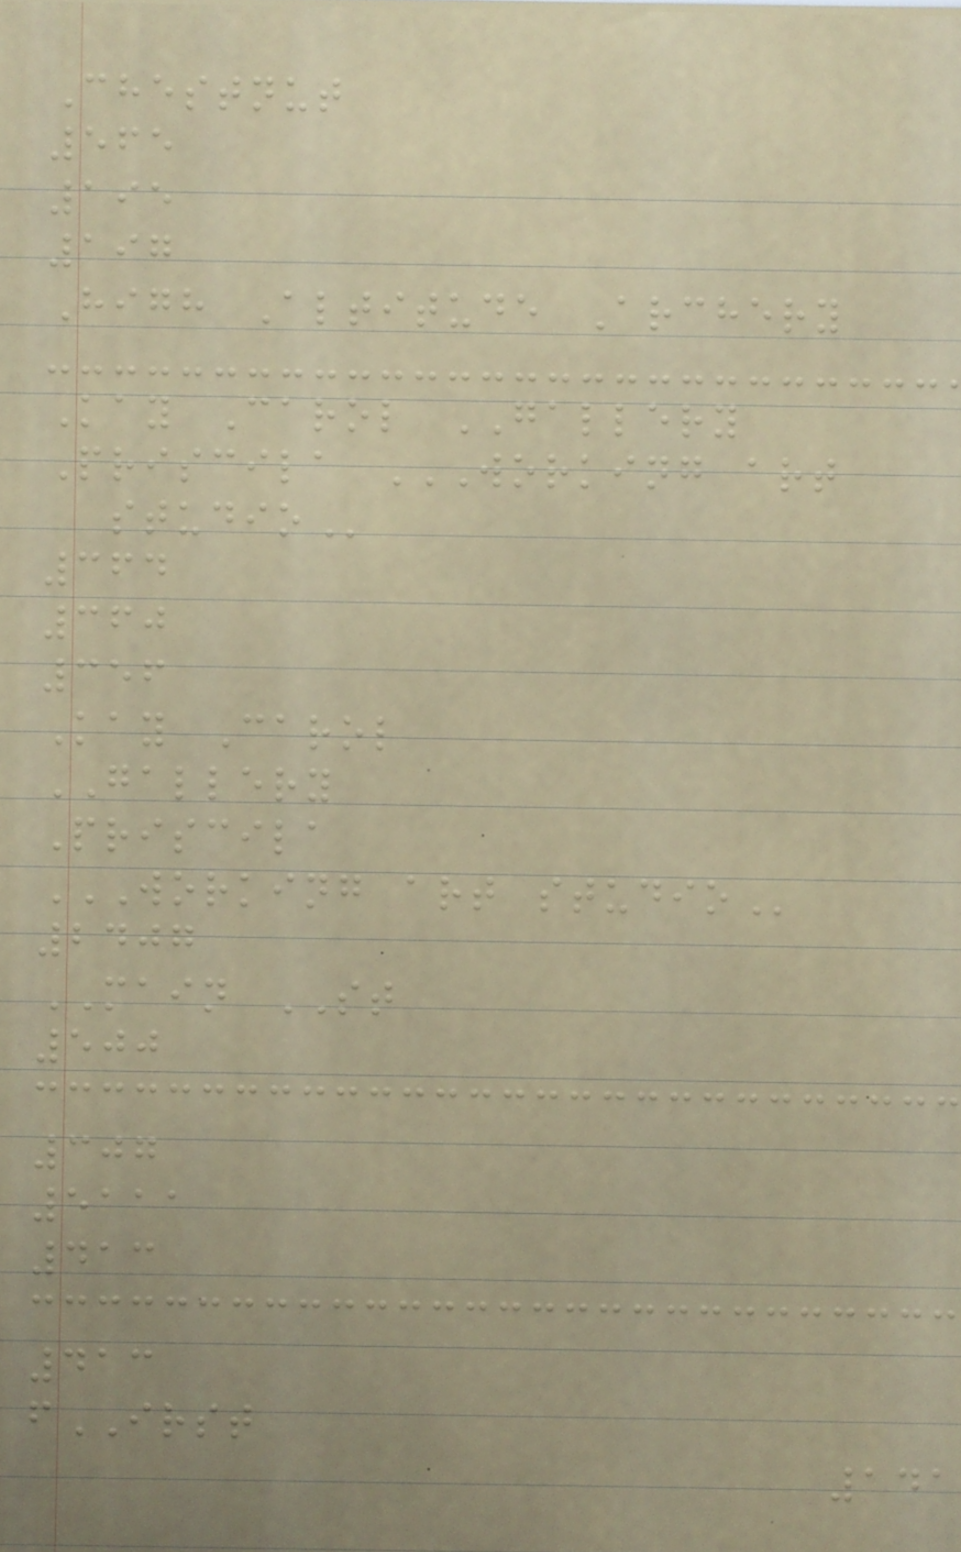Chestnut
565
195
197
High Altitude Archery
Kay Carol GALLERY
Priscila WORKING ART
STUDIO
364
360
356
Kay Carol
GALLERY
Priscila
WORKING ART STUDIO
2407
MAIN ST
500
307
5111
413
413
fIRST
141
